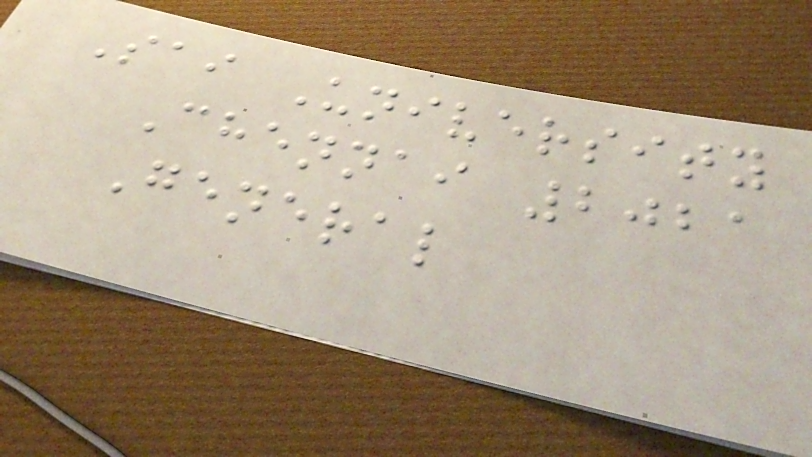Sai University
Chennai 2021
General
